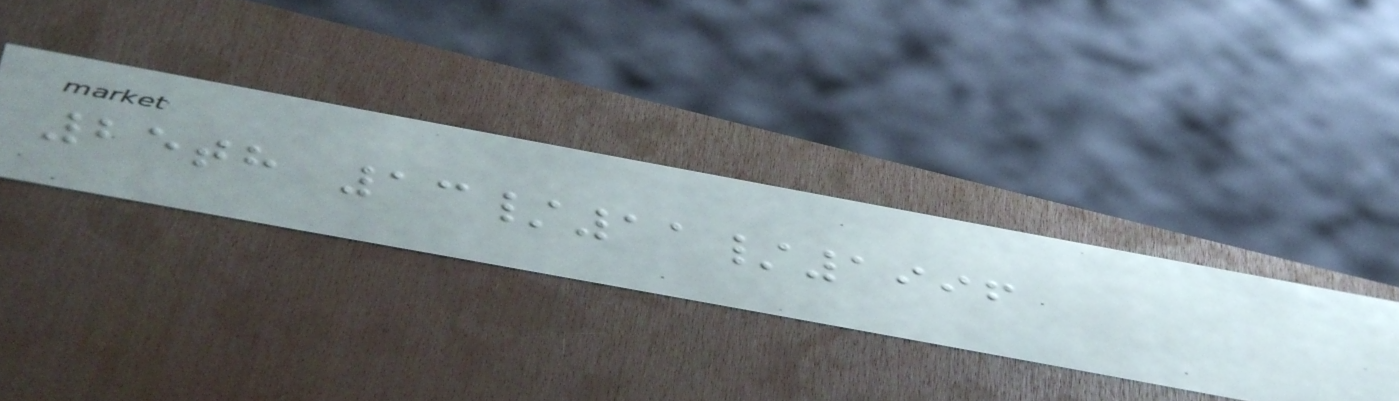25th 13/11/1996
